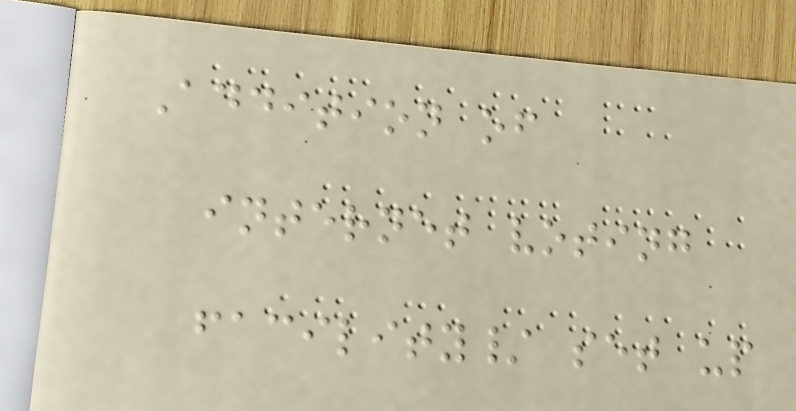Addition of
internet voting
facility/ set up
